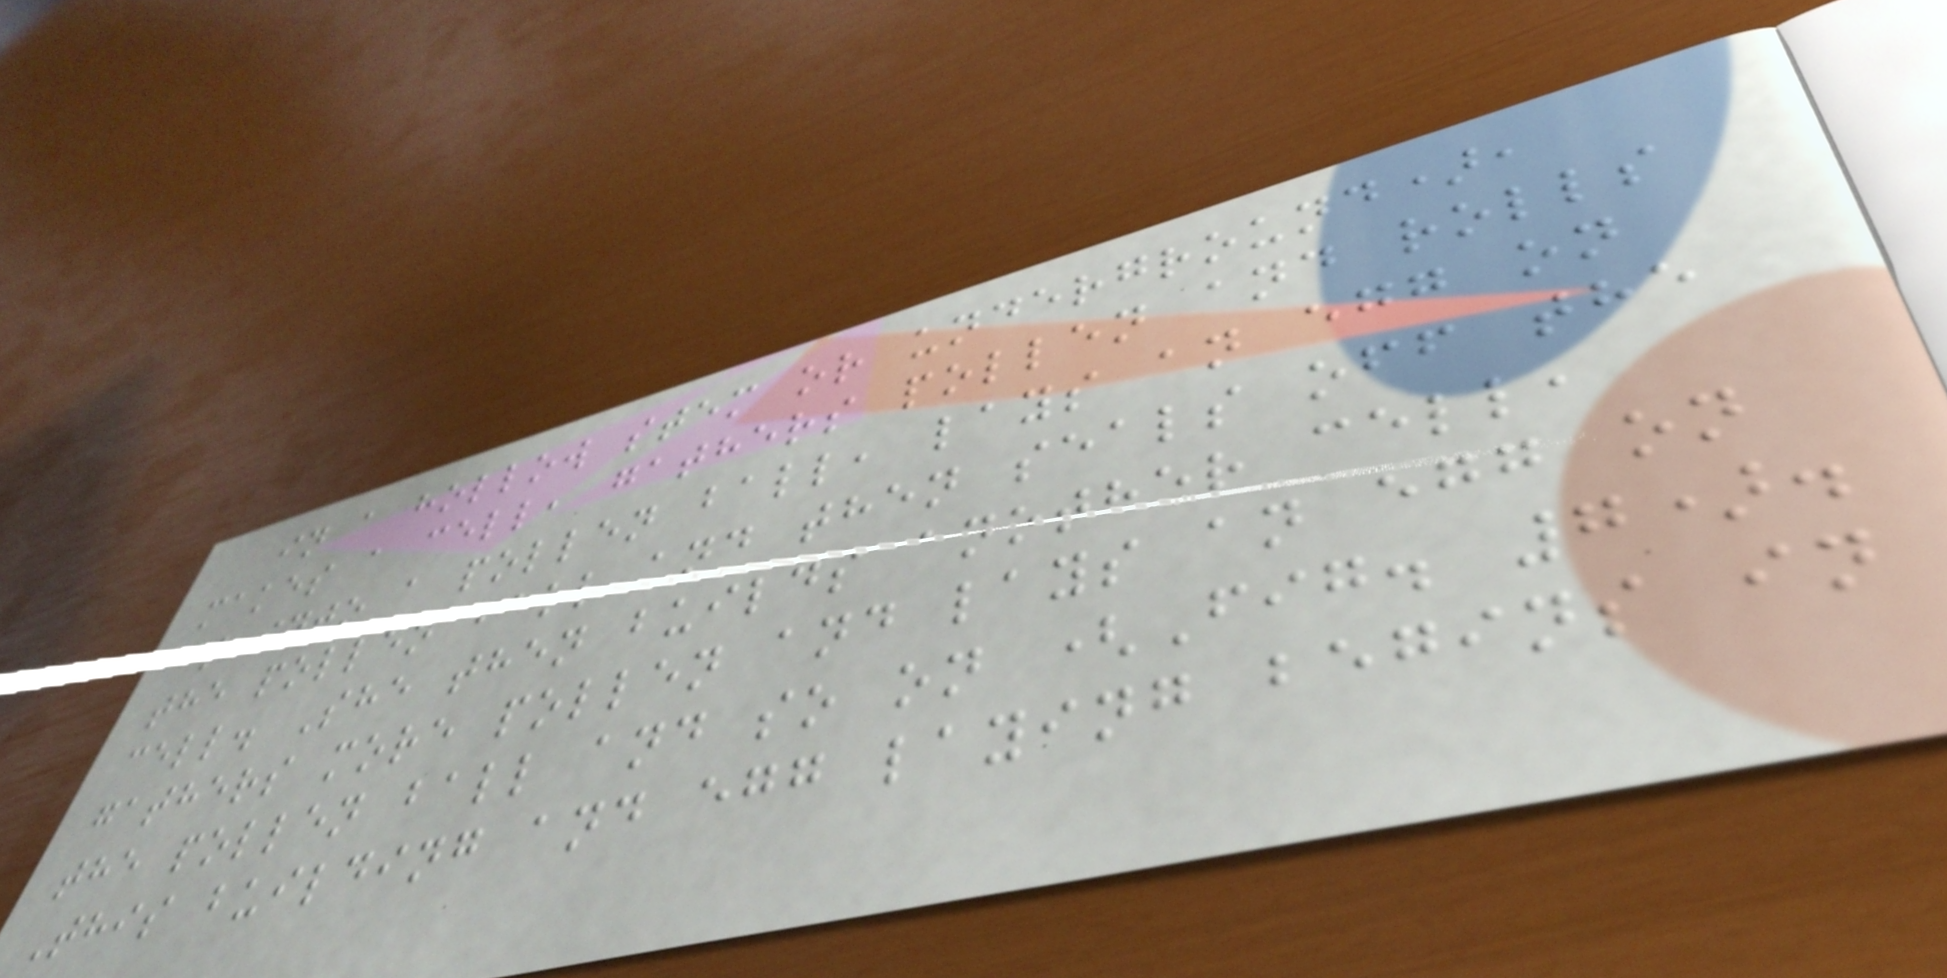in a hollow stem or underground),
makes a cell, gathers pollen and rolls
it into a pollen ball, lays an egg on
the pollen ball and then seals off the
cell. She then builds another cell,
gathers more pollen and lays an egg on
the pollen ball and so on (Fig. 7).
This building and egg laying begins in
